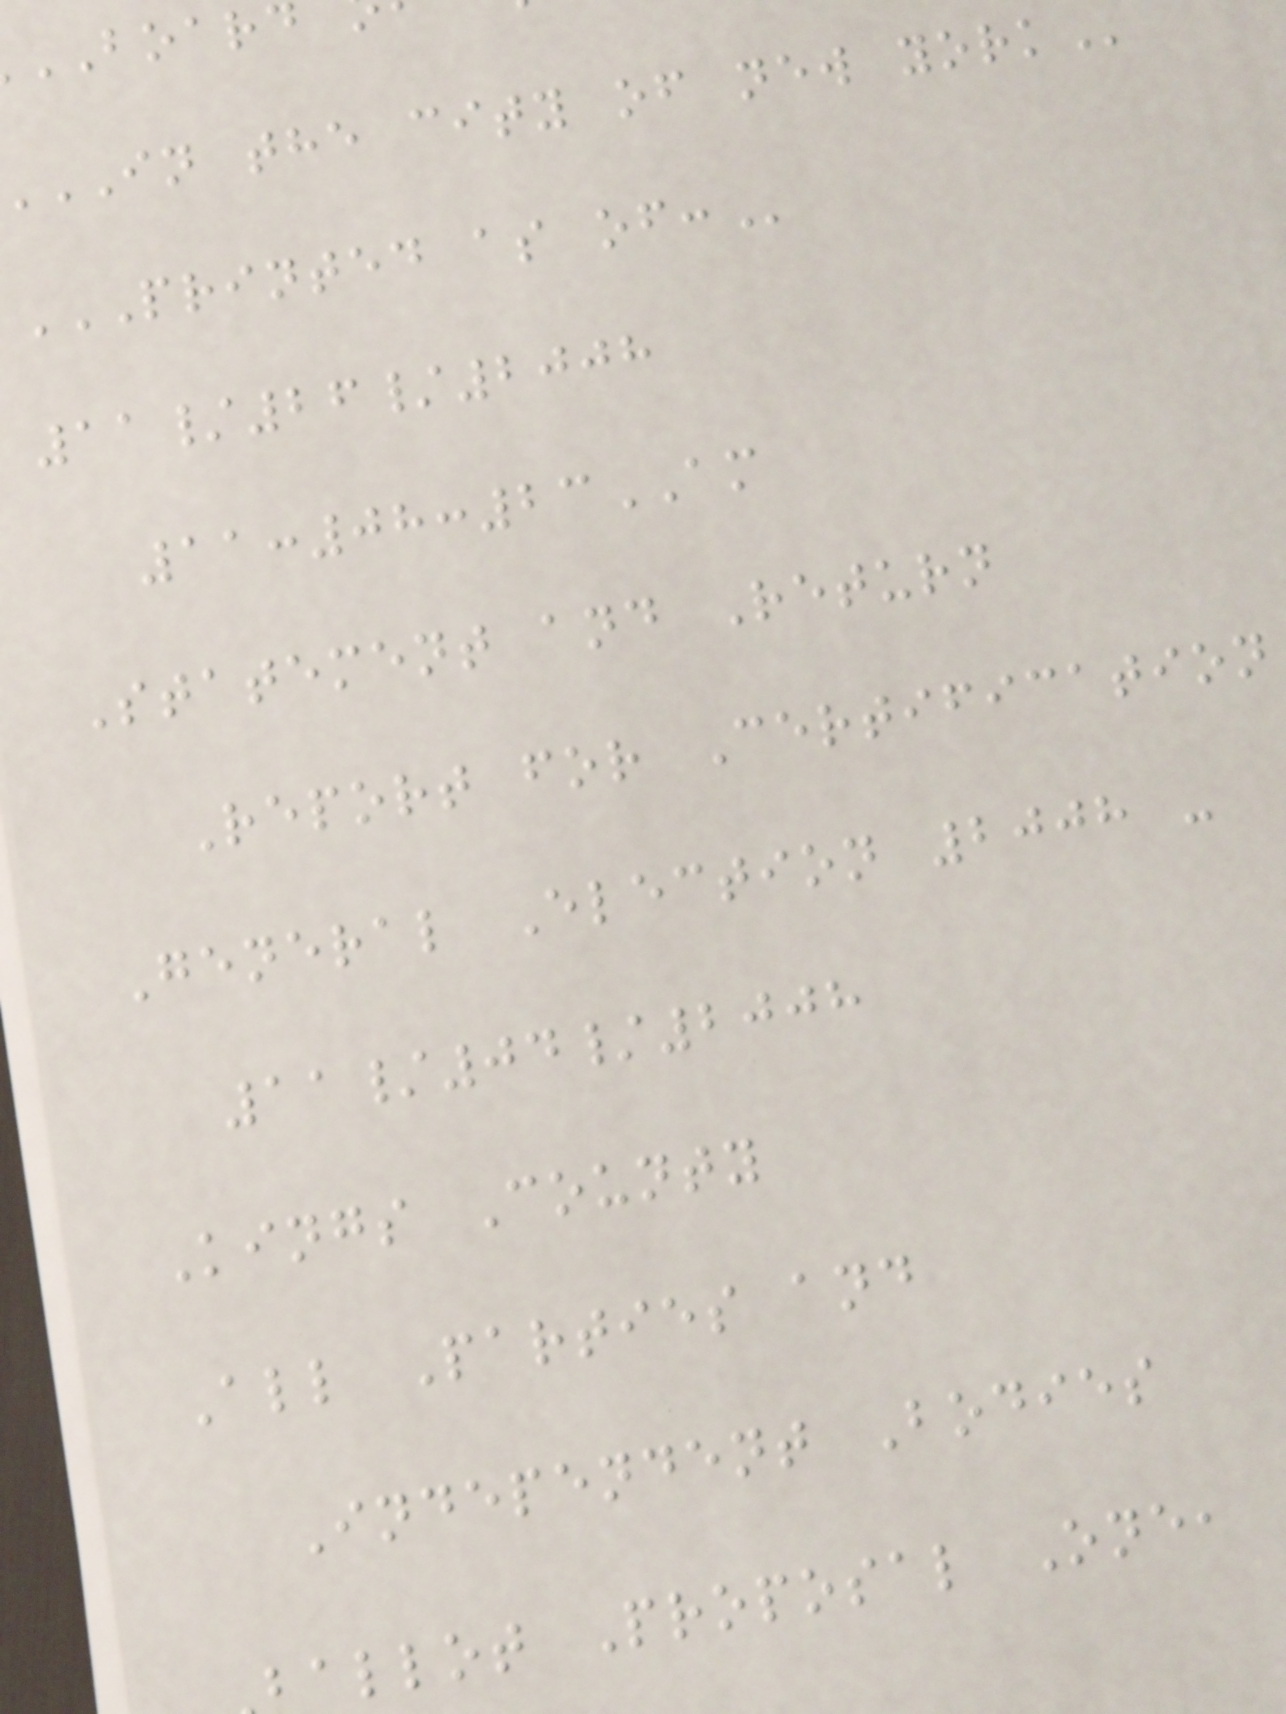BOARD
IN the city of new
PRINTED AS OF:
11/26/2008
11:08:23AM
Statement and Return
Report for Certification
General Election 2008 -
11/04/2008
Kings County
All Parties and
Independent Bodies
allot Proposal One,
